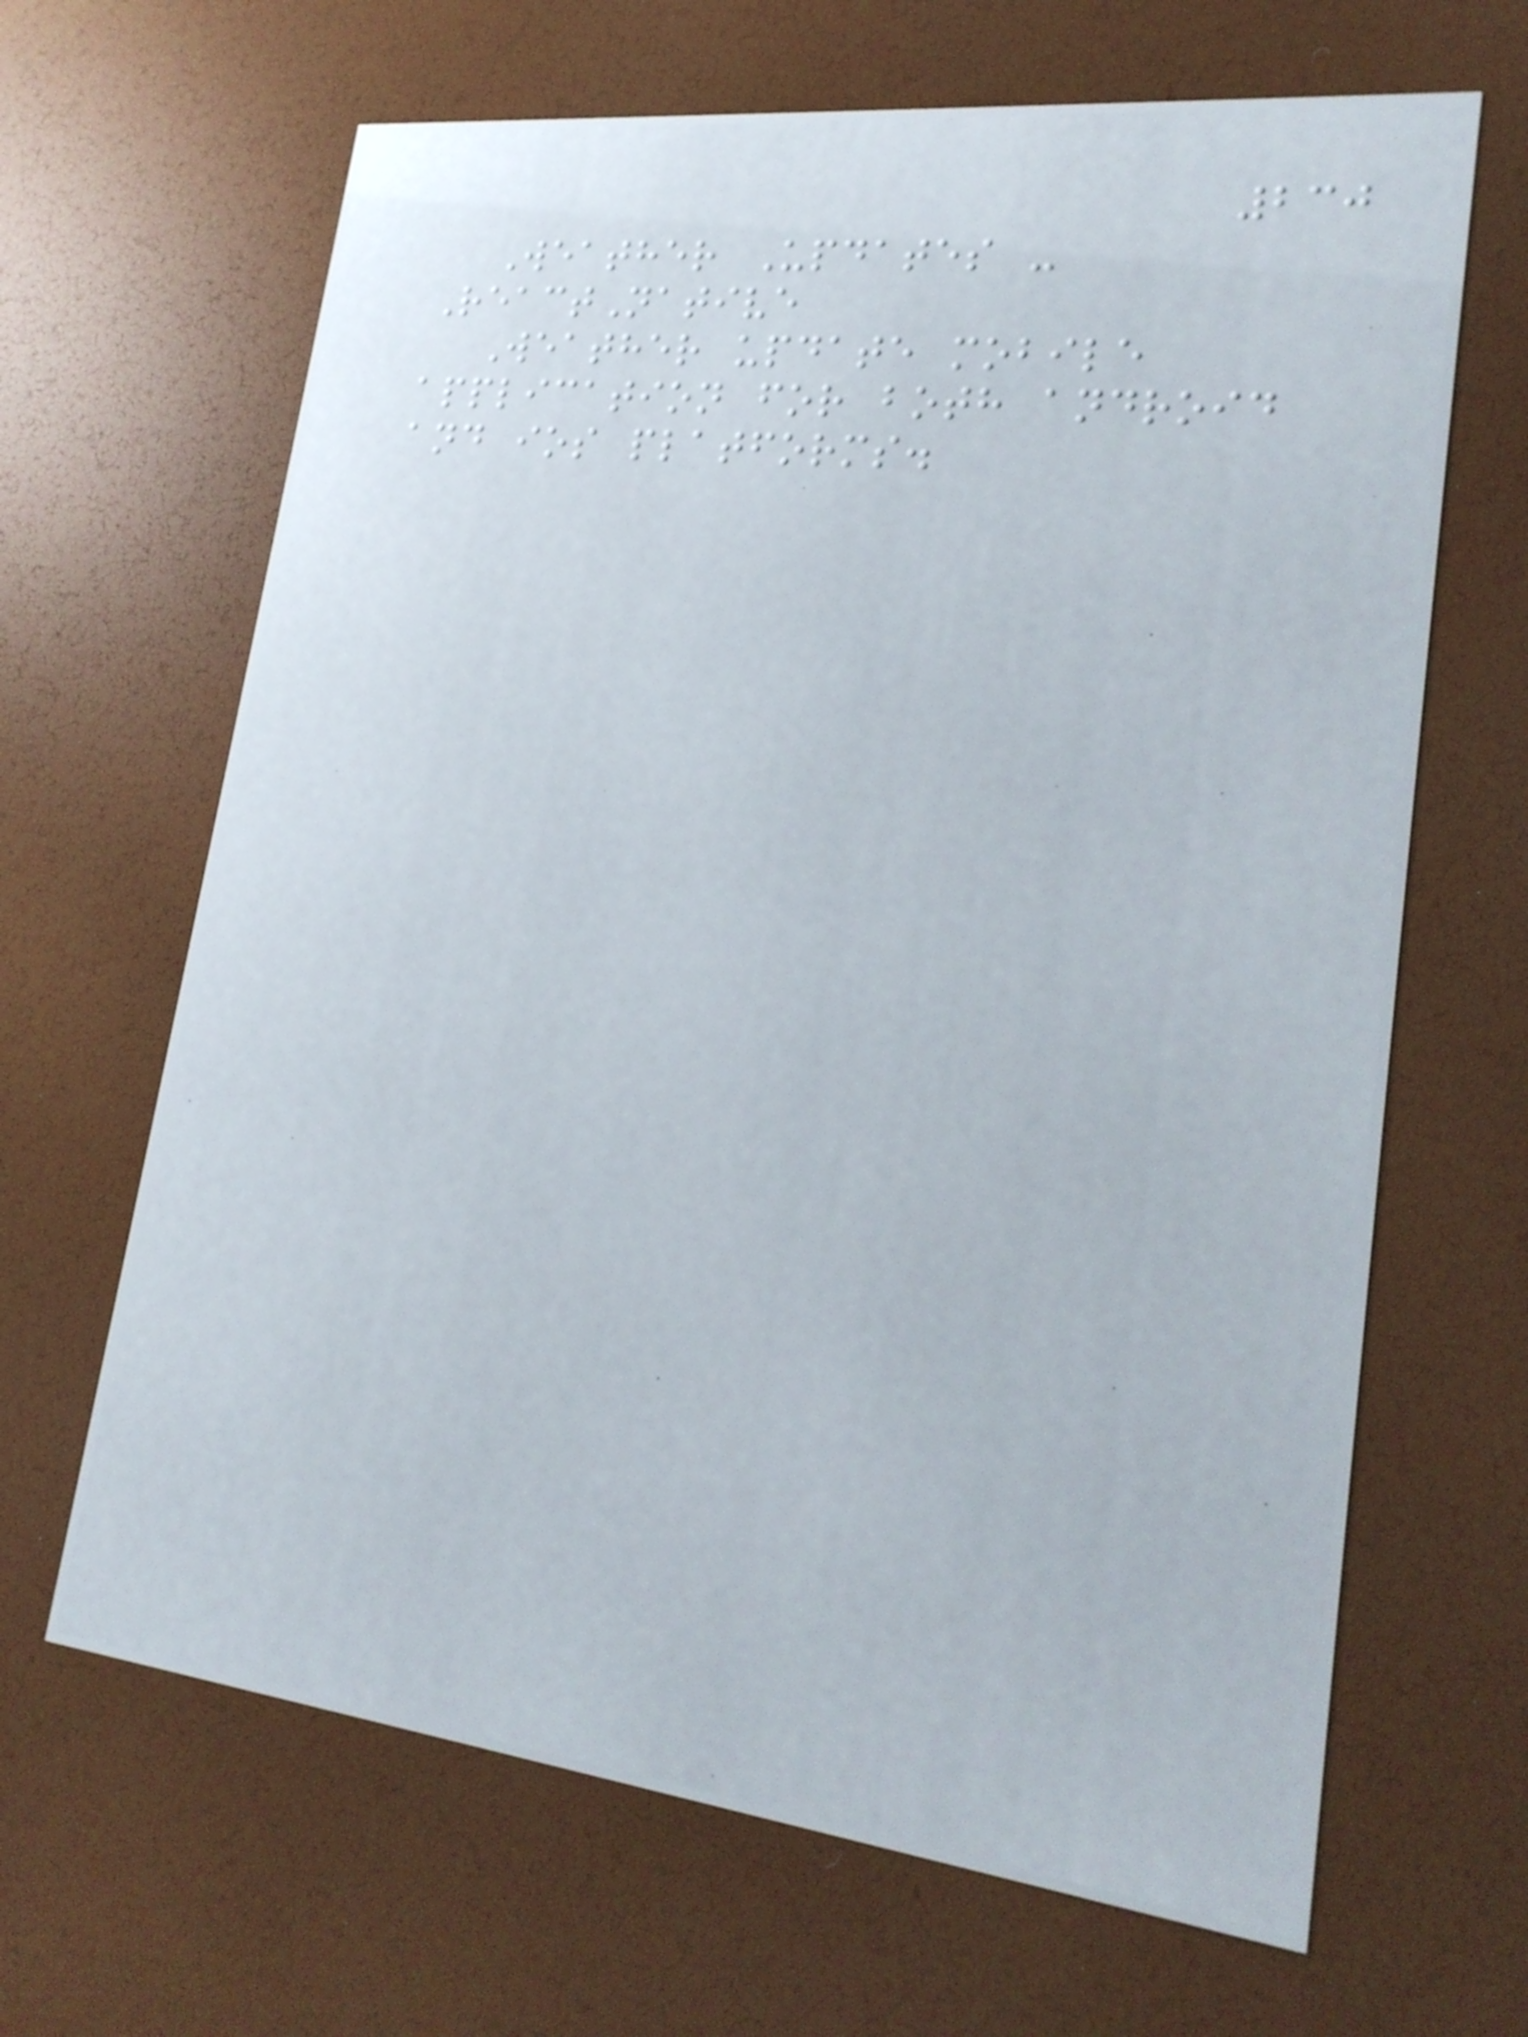230
Weather Updates -
ReactNative
Weather update mobile
application for both android
and ios platforms.
